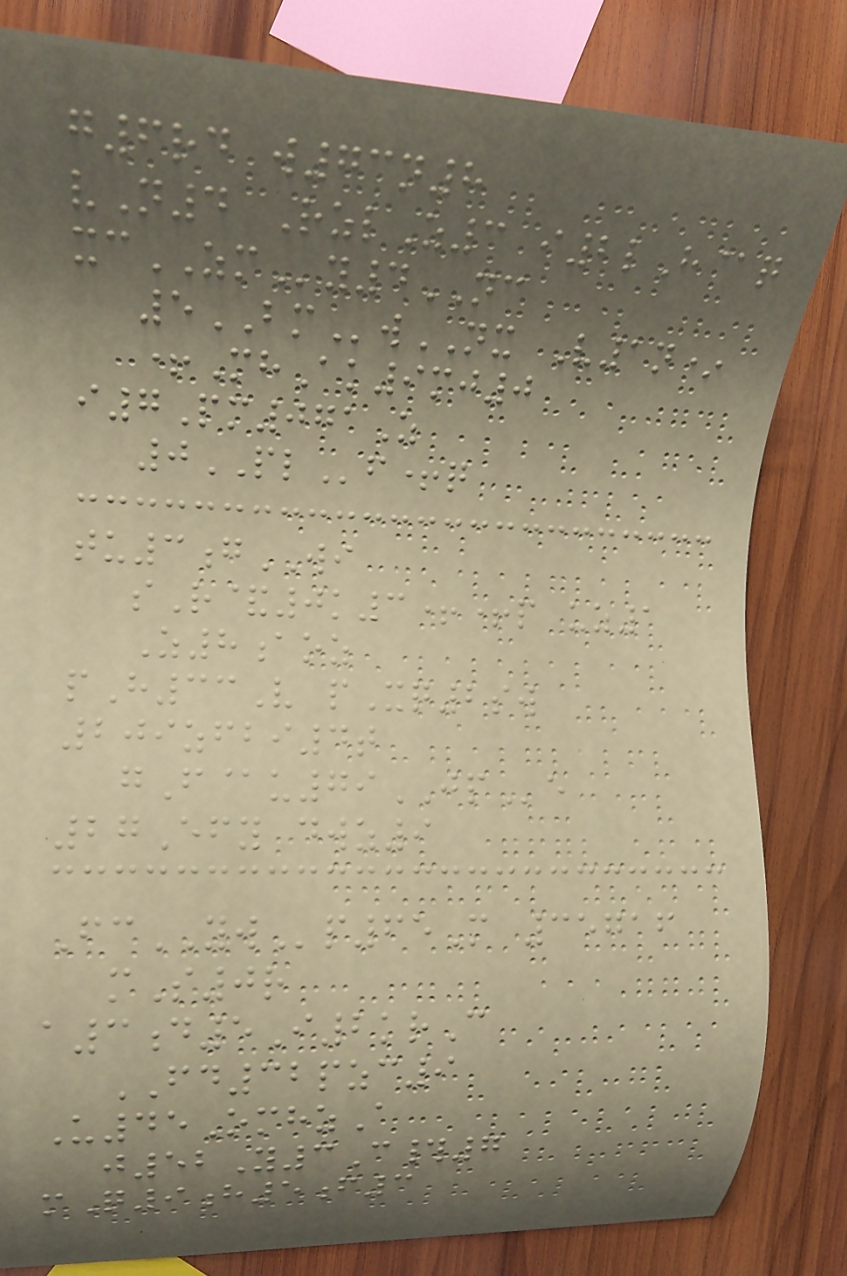g6rd w73n8
vN4 RzlZ3 i2lH@q
xcZMy4NC
5BMwNX V1n*
+MhAk9mj0
i7Pm071Z
0PLf+q
tu3gWI
sR&0k3++p uz1
Z8aoz
pH33V pXq2sw
209zfbi4t
gF@u79JPe
27Efy dwz9
FcYWp65M 35716
mS0r
a3d5I2krC
FD32pzc9
U45OmhzA
j52Y3C#7
mQ9h5f3
